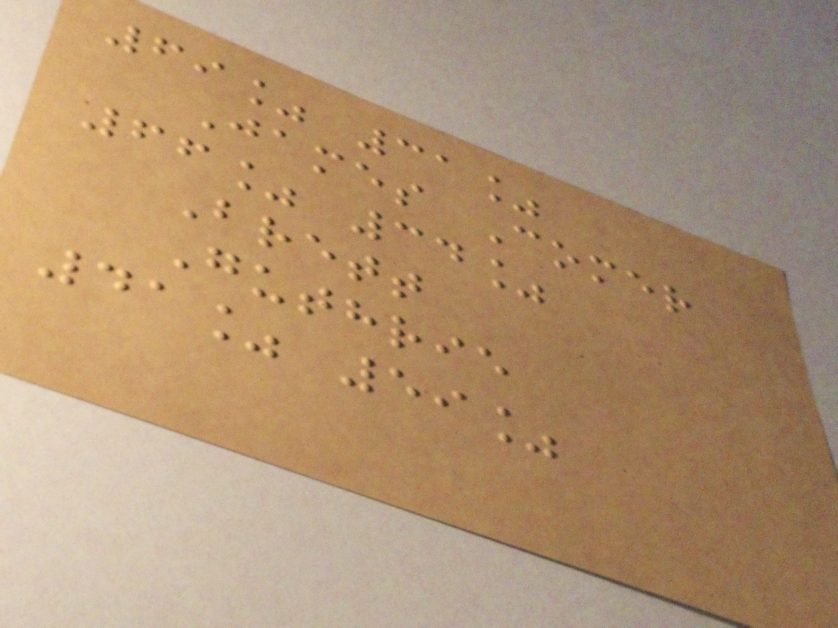69% 31%
James Comer
66% 34%
Brett
Guthrie
41% 59%
